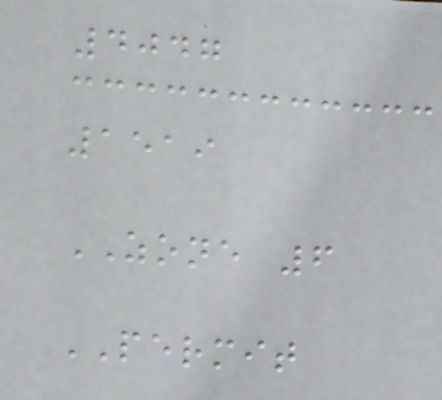4047
1519
ZONE 6
PERMIT
